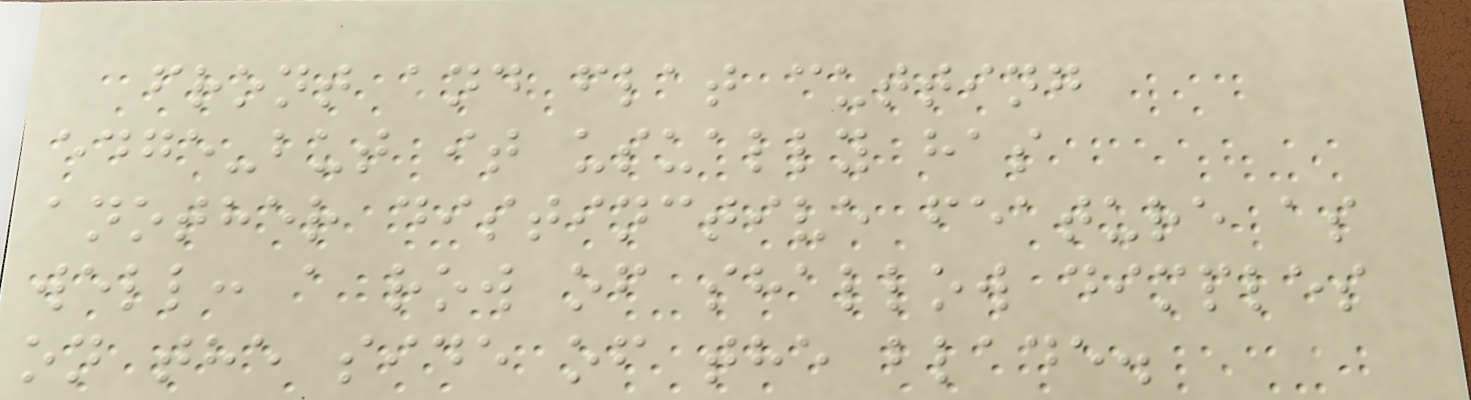front and flat cutting
edge-but it usually has
another distinctive feature as
well: a row of shallow dimples
on the side of the blade.
